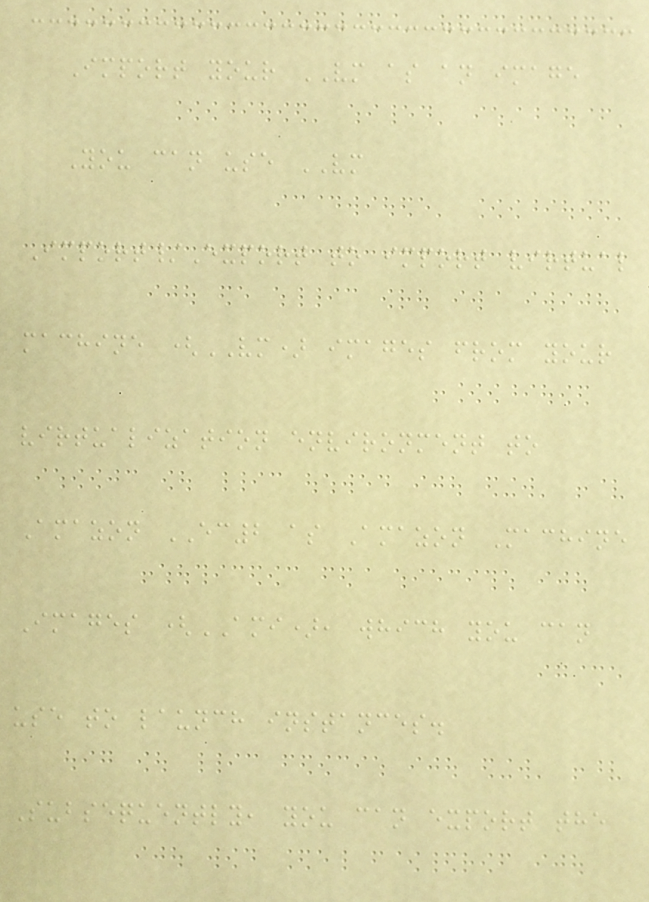Import your VM as an image
You can use VM
Import/Export to import virtual
machine (VM) images from your
virtualization environment to
Amazon EC2 as Amazon Machine
Images (AMI), which you can
use to launch instances.
Subsequently, you can export the
